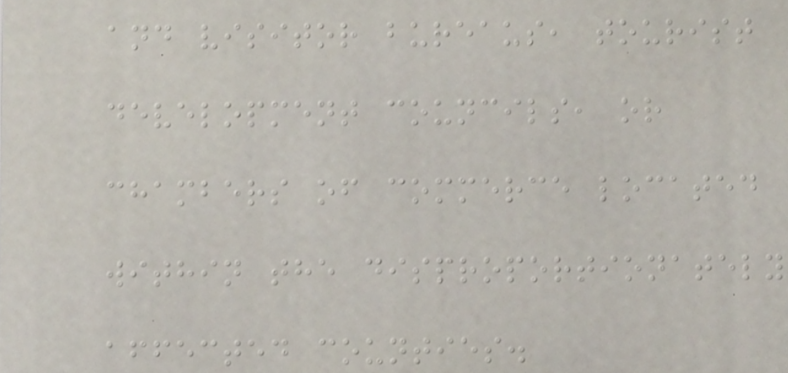and visitor bureaus, tourist
development councils, or
chambers of commerce located
within the disproportionately
affected counties.
